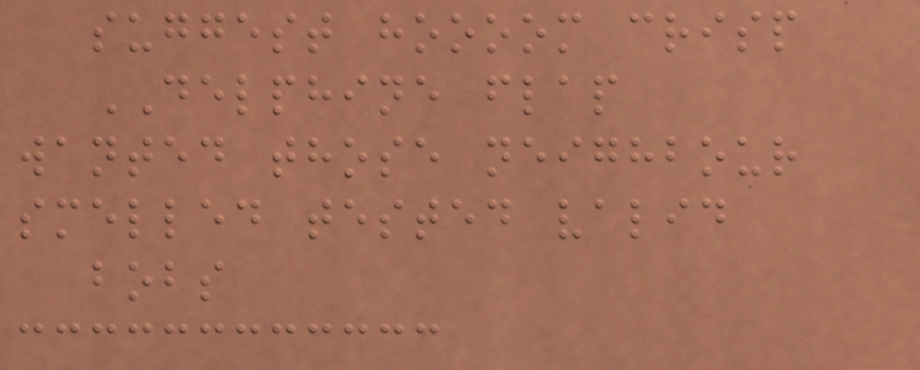suggest hoooom crisp
DELPHINE flap
wanted those neighbour
smelled tested valid
bobs
